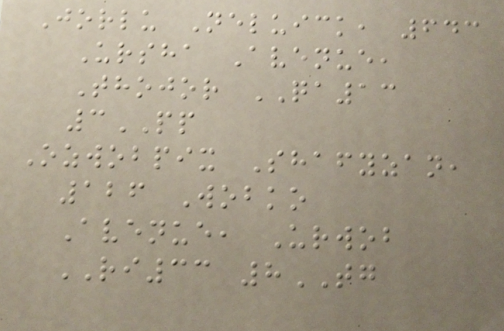Jorlu Neluick, 643
Ursha Avenue,
Thojor QA13
3PP
Ozwobpix Shafyzan,
126 Wobko
Avenue, Urwob
RI33 8TG
